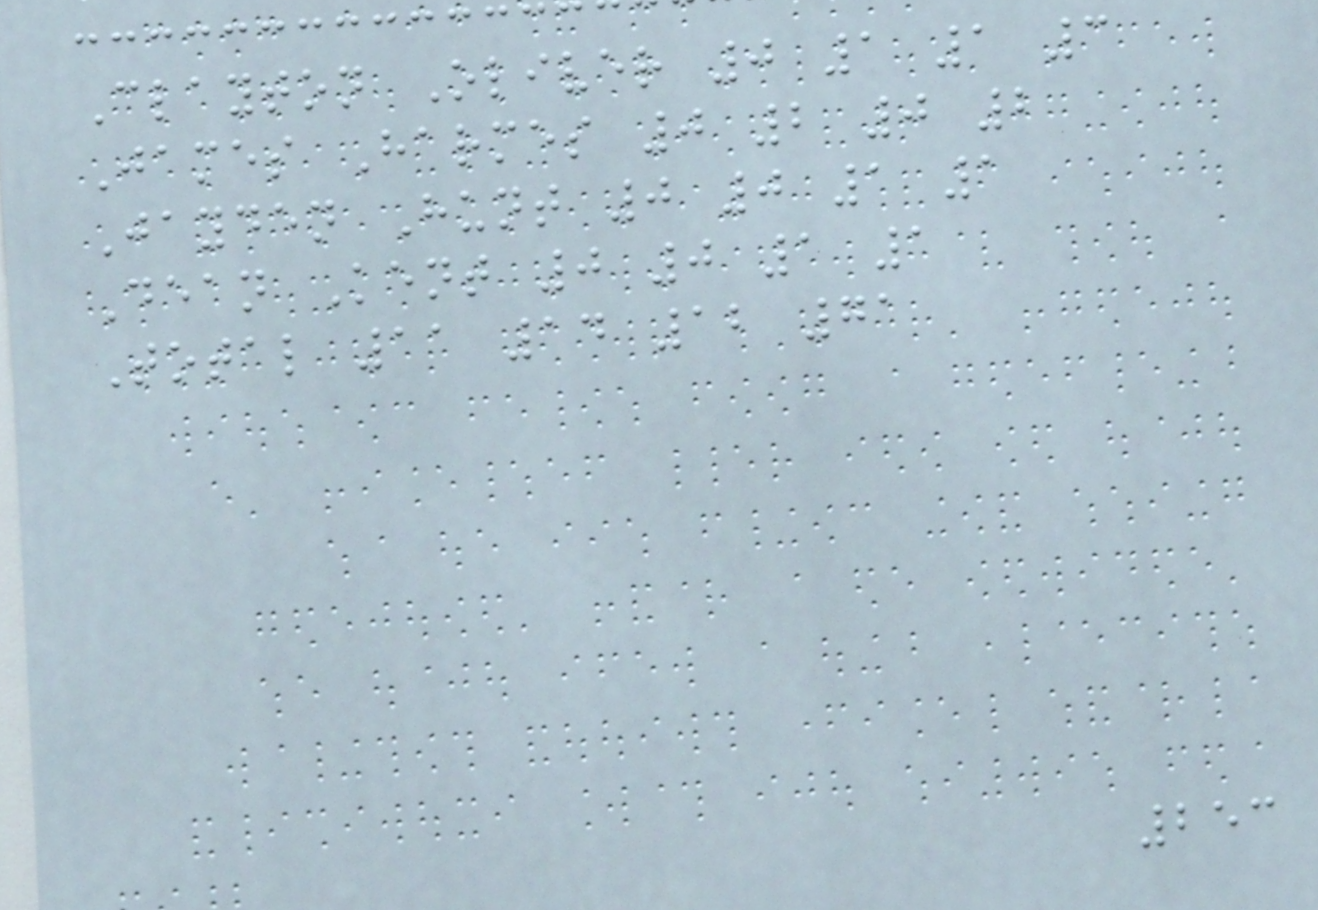Clayton Oliver 0 1 1 3
James Harmes 0 2 0 2
Jayden Hunt 0 0 1 1
Dean Kent 0 0 1 1
Total 11 14 12 71
253
